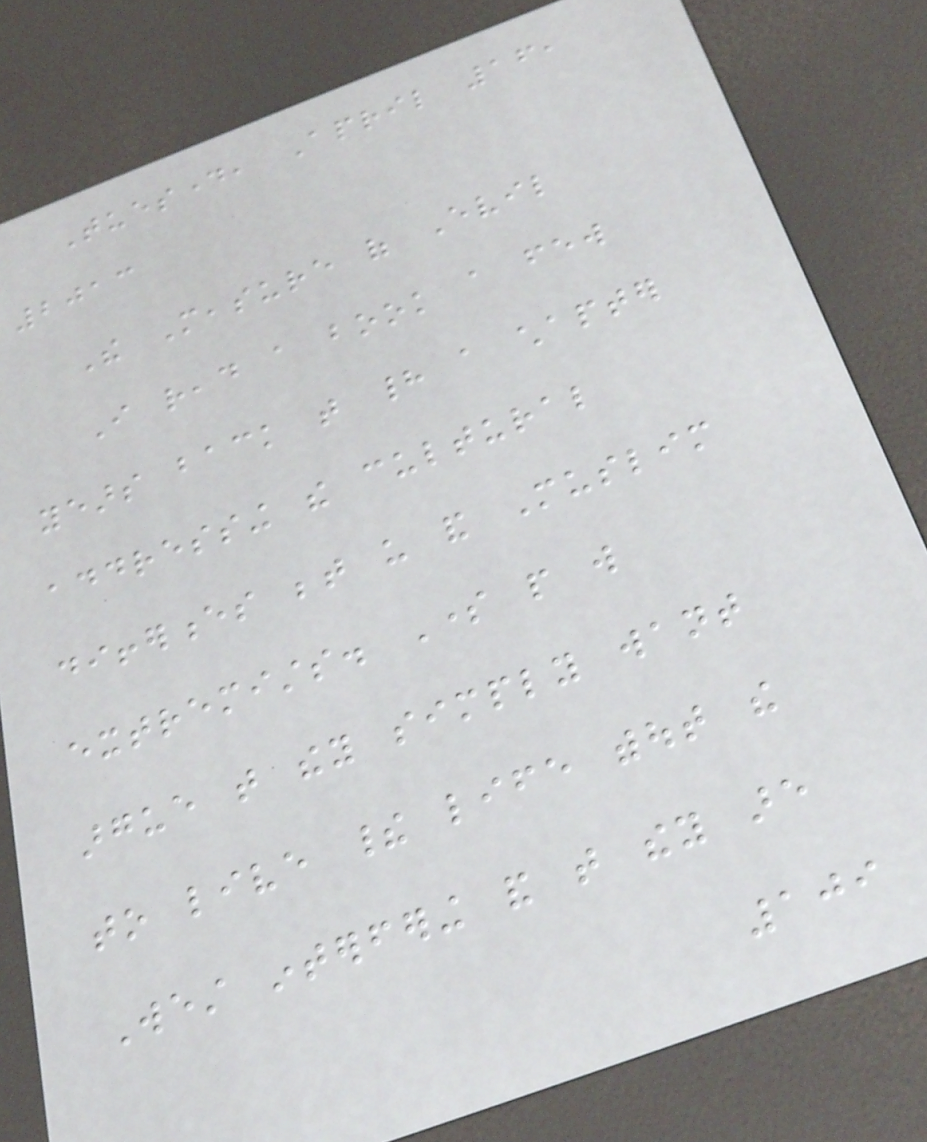Tuesday, April 16,
2013
The Measure of Evil
I read a book a few
years back that had a chapter
addressing the cultural
differences between us and Muslim
extremists. Some people will
argue that they simply want
to live their life without the
West interfering and that they are
109
